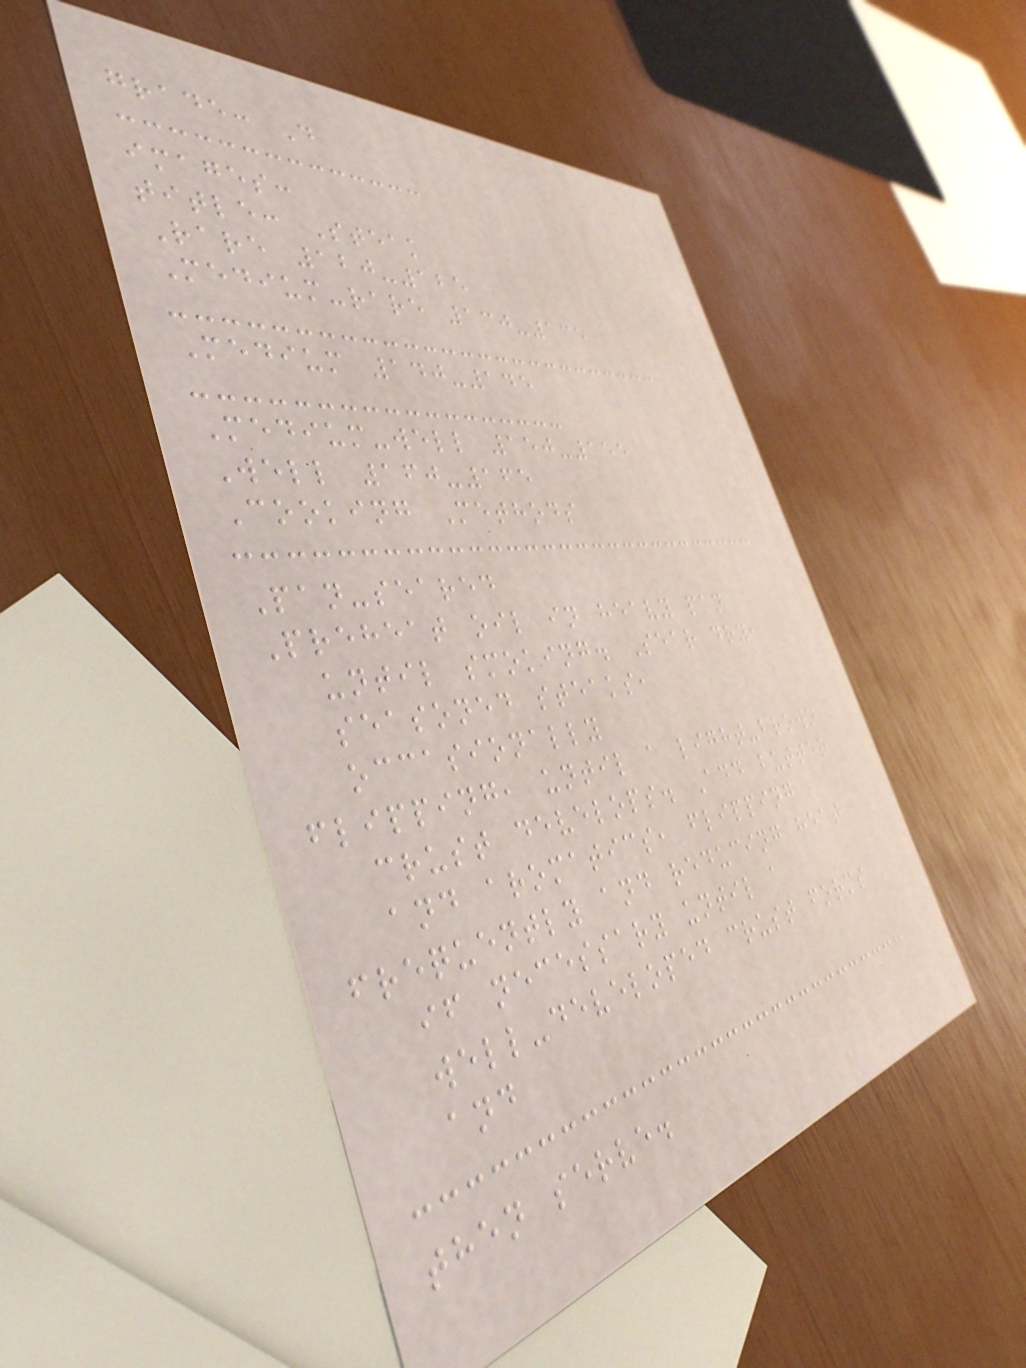grade: D
images:
title: Steak
Rare 120-125
Medium-rare 130-135
Medium 140-145
Medium-well 150-155
Well 160-165
Cooking Methods
Pan-seared
Preheat oil in heavy pan
until smoking. Sear dry,
seasoned steaks,
occasionally
flipping, until a light-brown
crust develops. Add butter
and aromatics, flipping
frequently and reducing heat
if necessary until a
well-developed crust forms
and
then serve.
